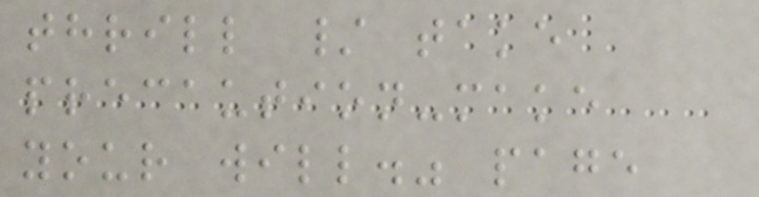thrill / take
precaution-make
your will." page
